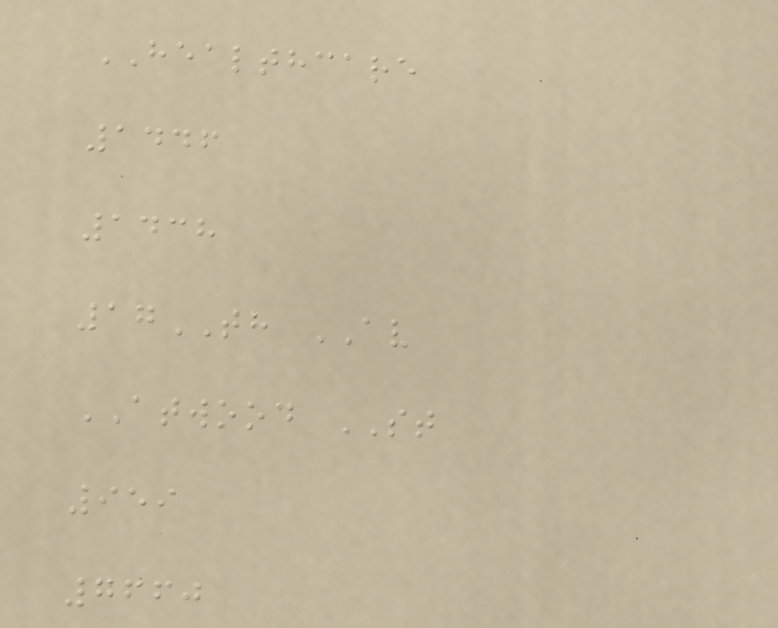HEALTHCARE
1446
1438
17TH AV
ATWOOD ST
959
7660
